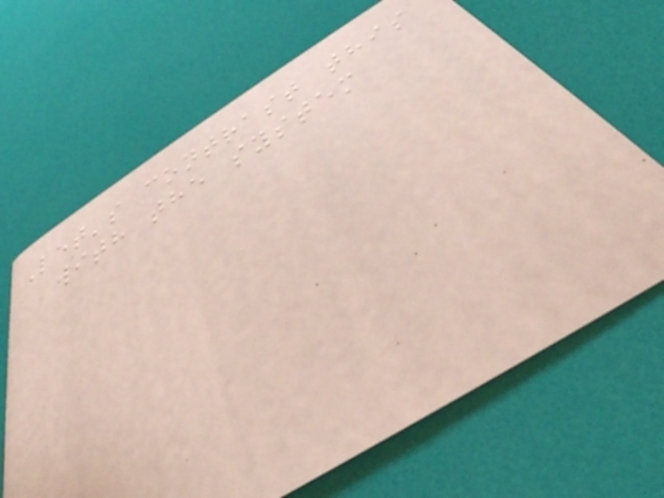Let's contrast this
with the system
